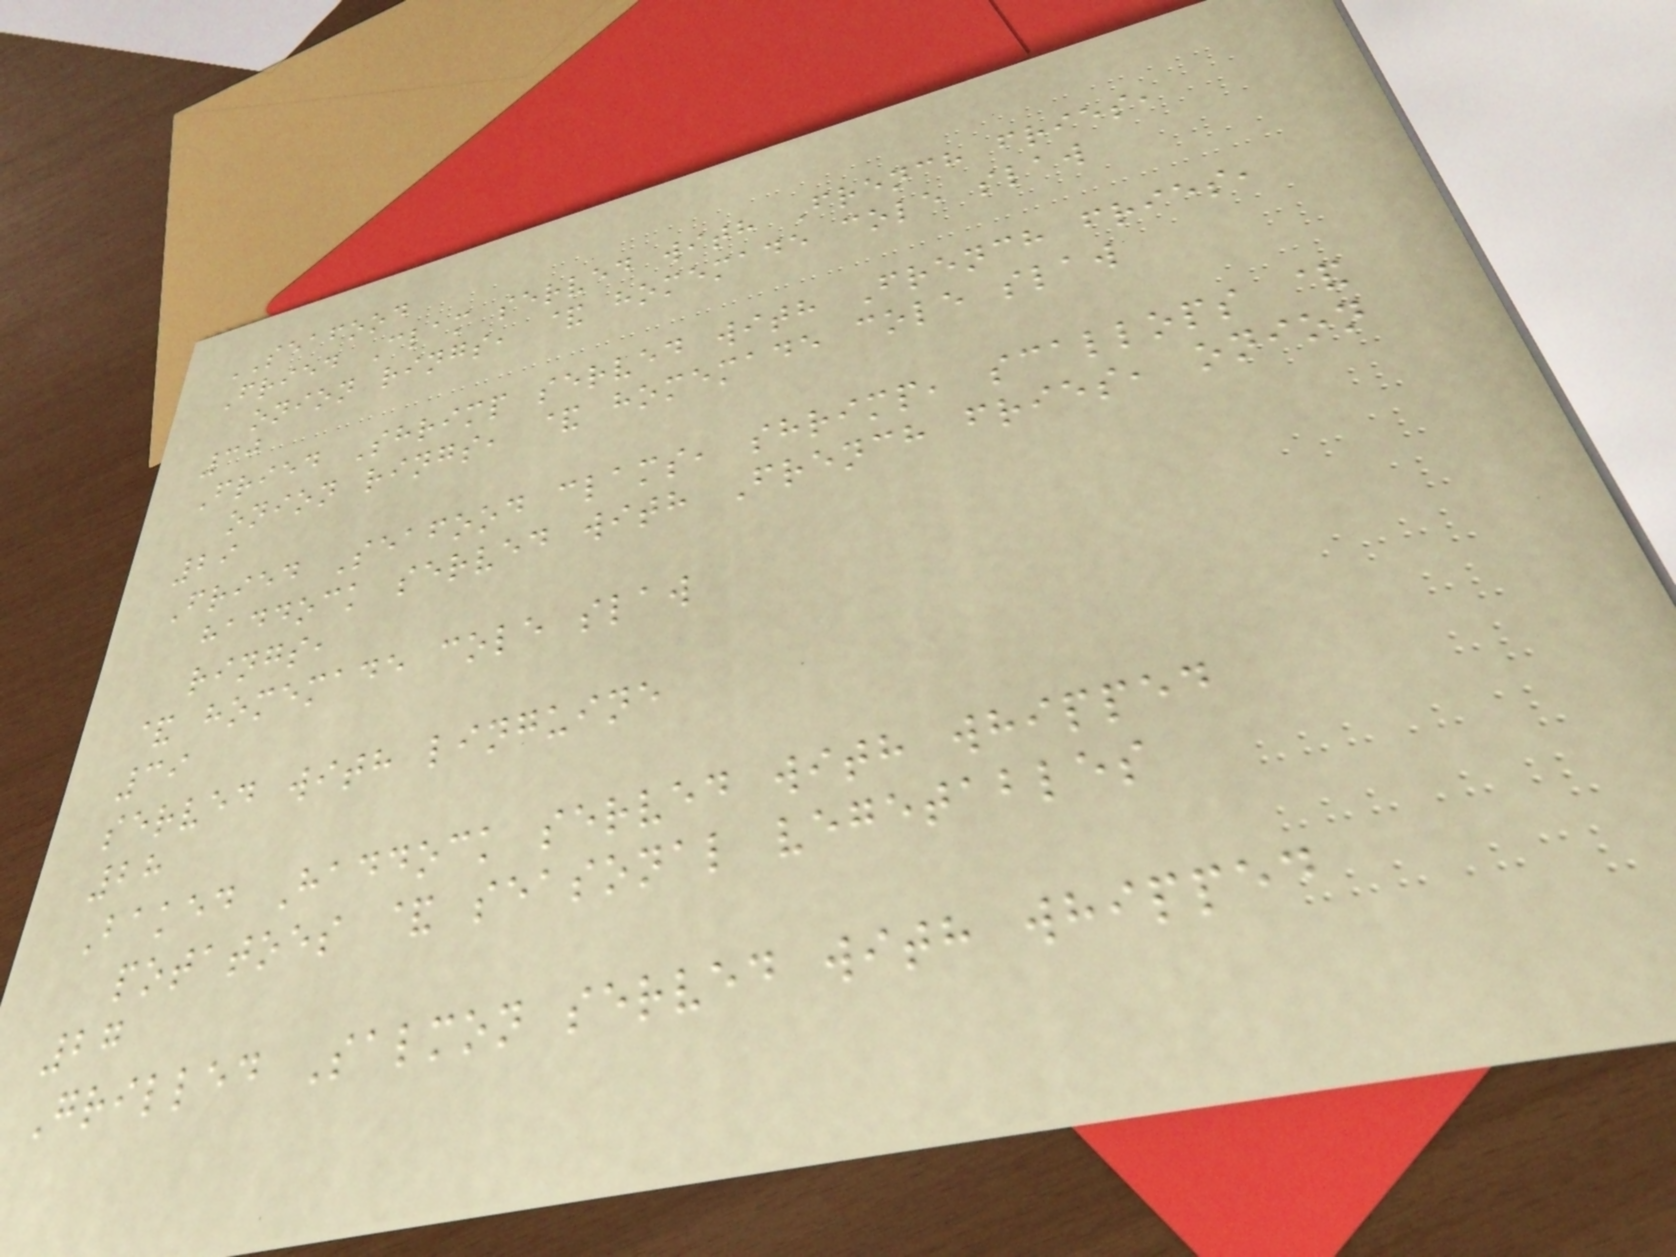SEAFOOD
Fried Clam served with French fries,
onion rings, & homemade cole slaw
30
Fried Shrimp served with French fries,
onion rings, & homemade cole slaw
29
Fried Seafood clams, shrimp, scallops &
haddock served with French fries, onion
rings,
& homemade cole slaw
39
served with linguine
28
Baked Haddock served with whipped
potatoes & seasonal vegetables
27
Grilled Salmon served with whipped
